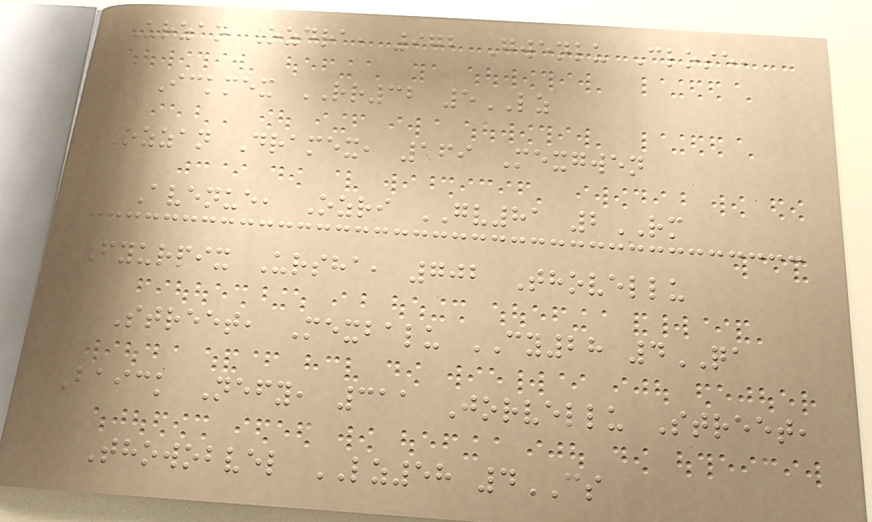Urzan Ozdra, 972 Gwenlu Close,
Ickmex RR32 5LZ
Ozzan Dramex, 169 Mexgwen
Avenue, Ozri GV81 2RM
Fyurpix Ursha, 702 Thovellu
Street, Mexbalu CY28 4QA
Baick Nefy, 311 Jorvellu Street,
Thowobvel LZ58 4CS
